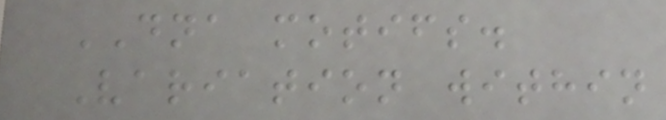DNA motifs.
Variation within
